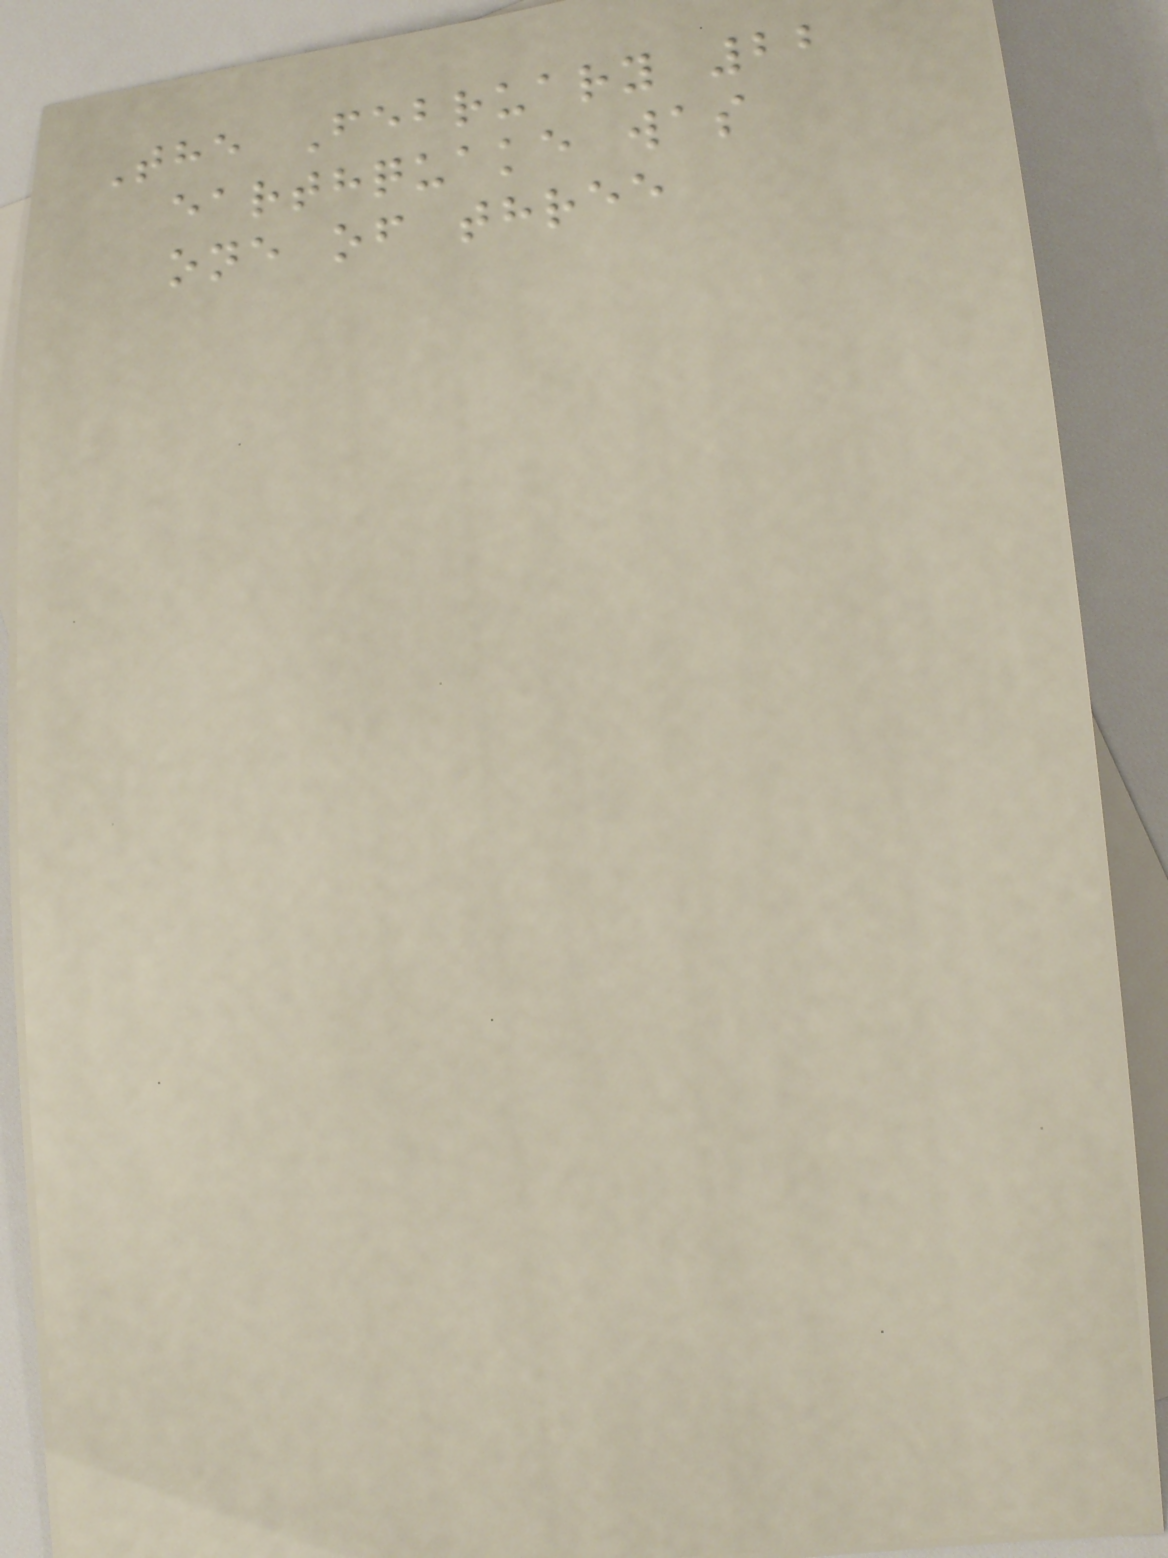The February 22
earthquake was
one of three
